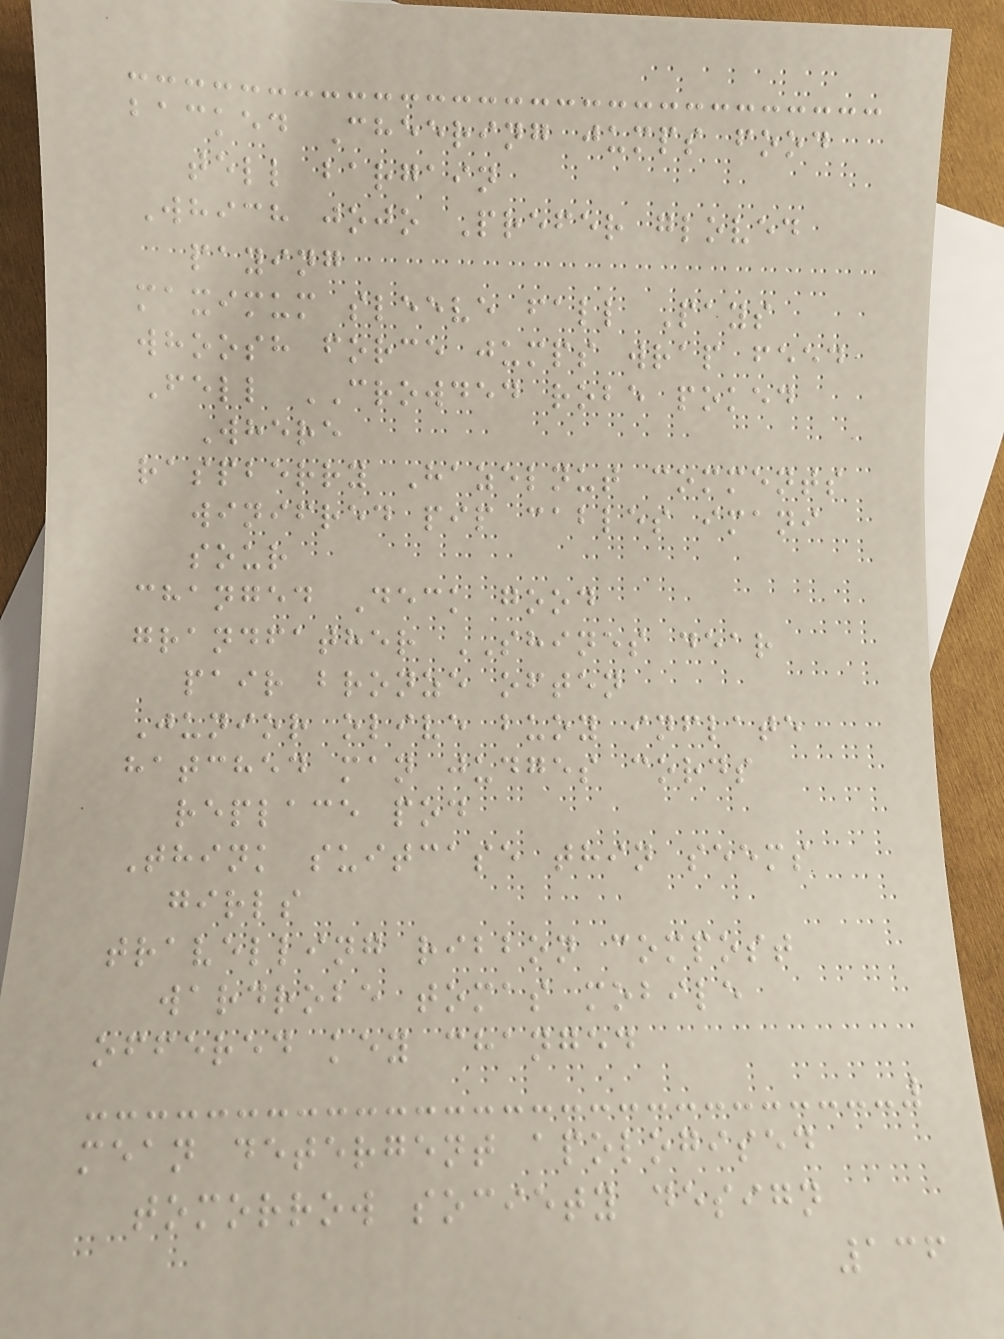backed Cheering jumps food
tell bargain
Which jojo Prefer gloved
paying
maximum sleeve fall Pays
whoosh force jumps wrap feed
Fell CROWDED robe poked
Where
raspberry Hazelnut comments
winifred pip cables imani
sour
changed Deck good
grandfather SHINES dear
pair bronze often
Junior olive buoy inflate
hatched man judges cords
replace pod
Think suitcase thin seems
girls
travelling ribbon compost
wardrobe tomas mobile
offered key changed
mean detergent apologised
tomorrow society design
136
